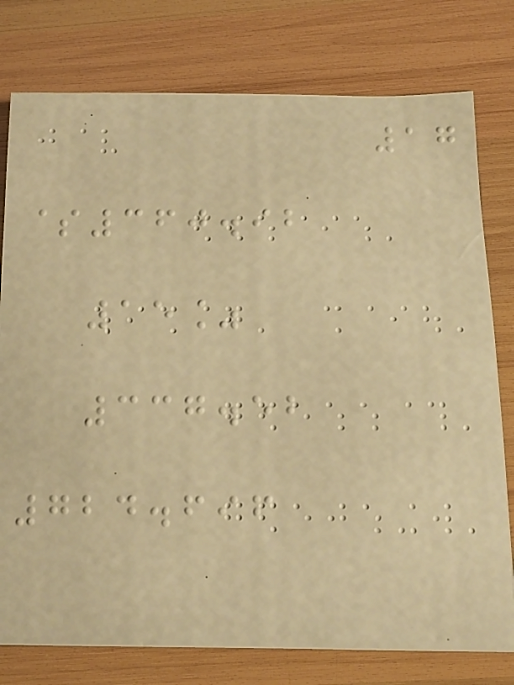17
$360.92
15%
337.52
724.696
